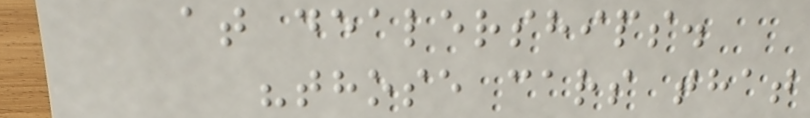at dealerships.
"those cars that
